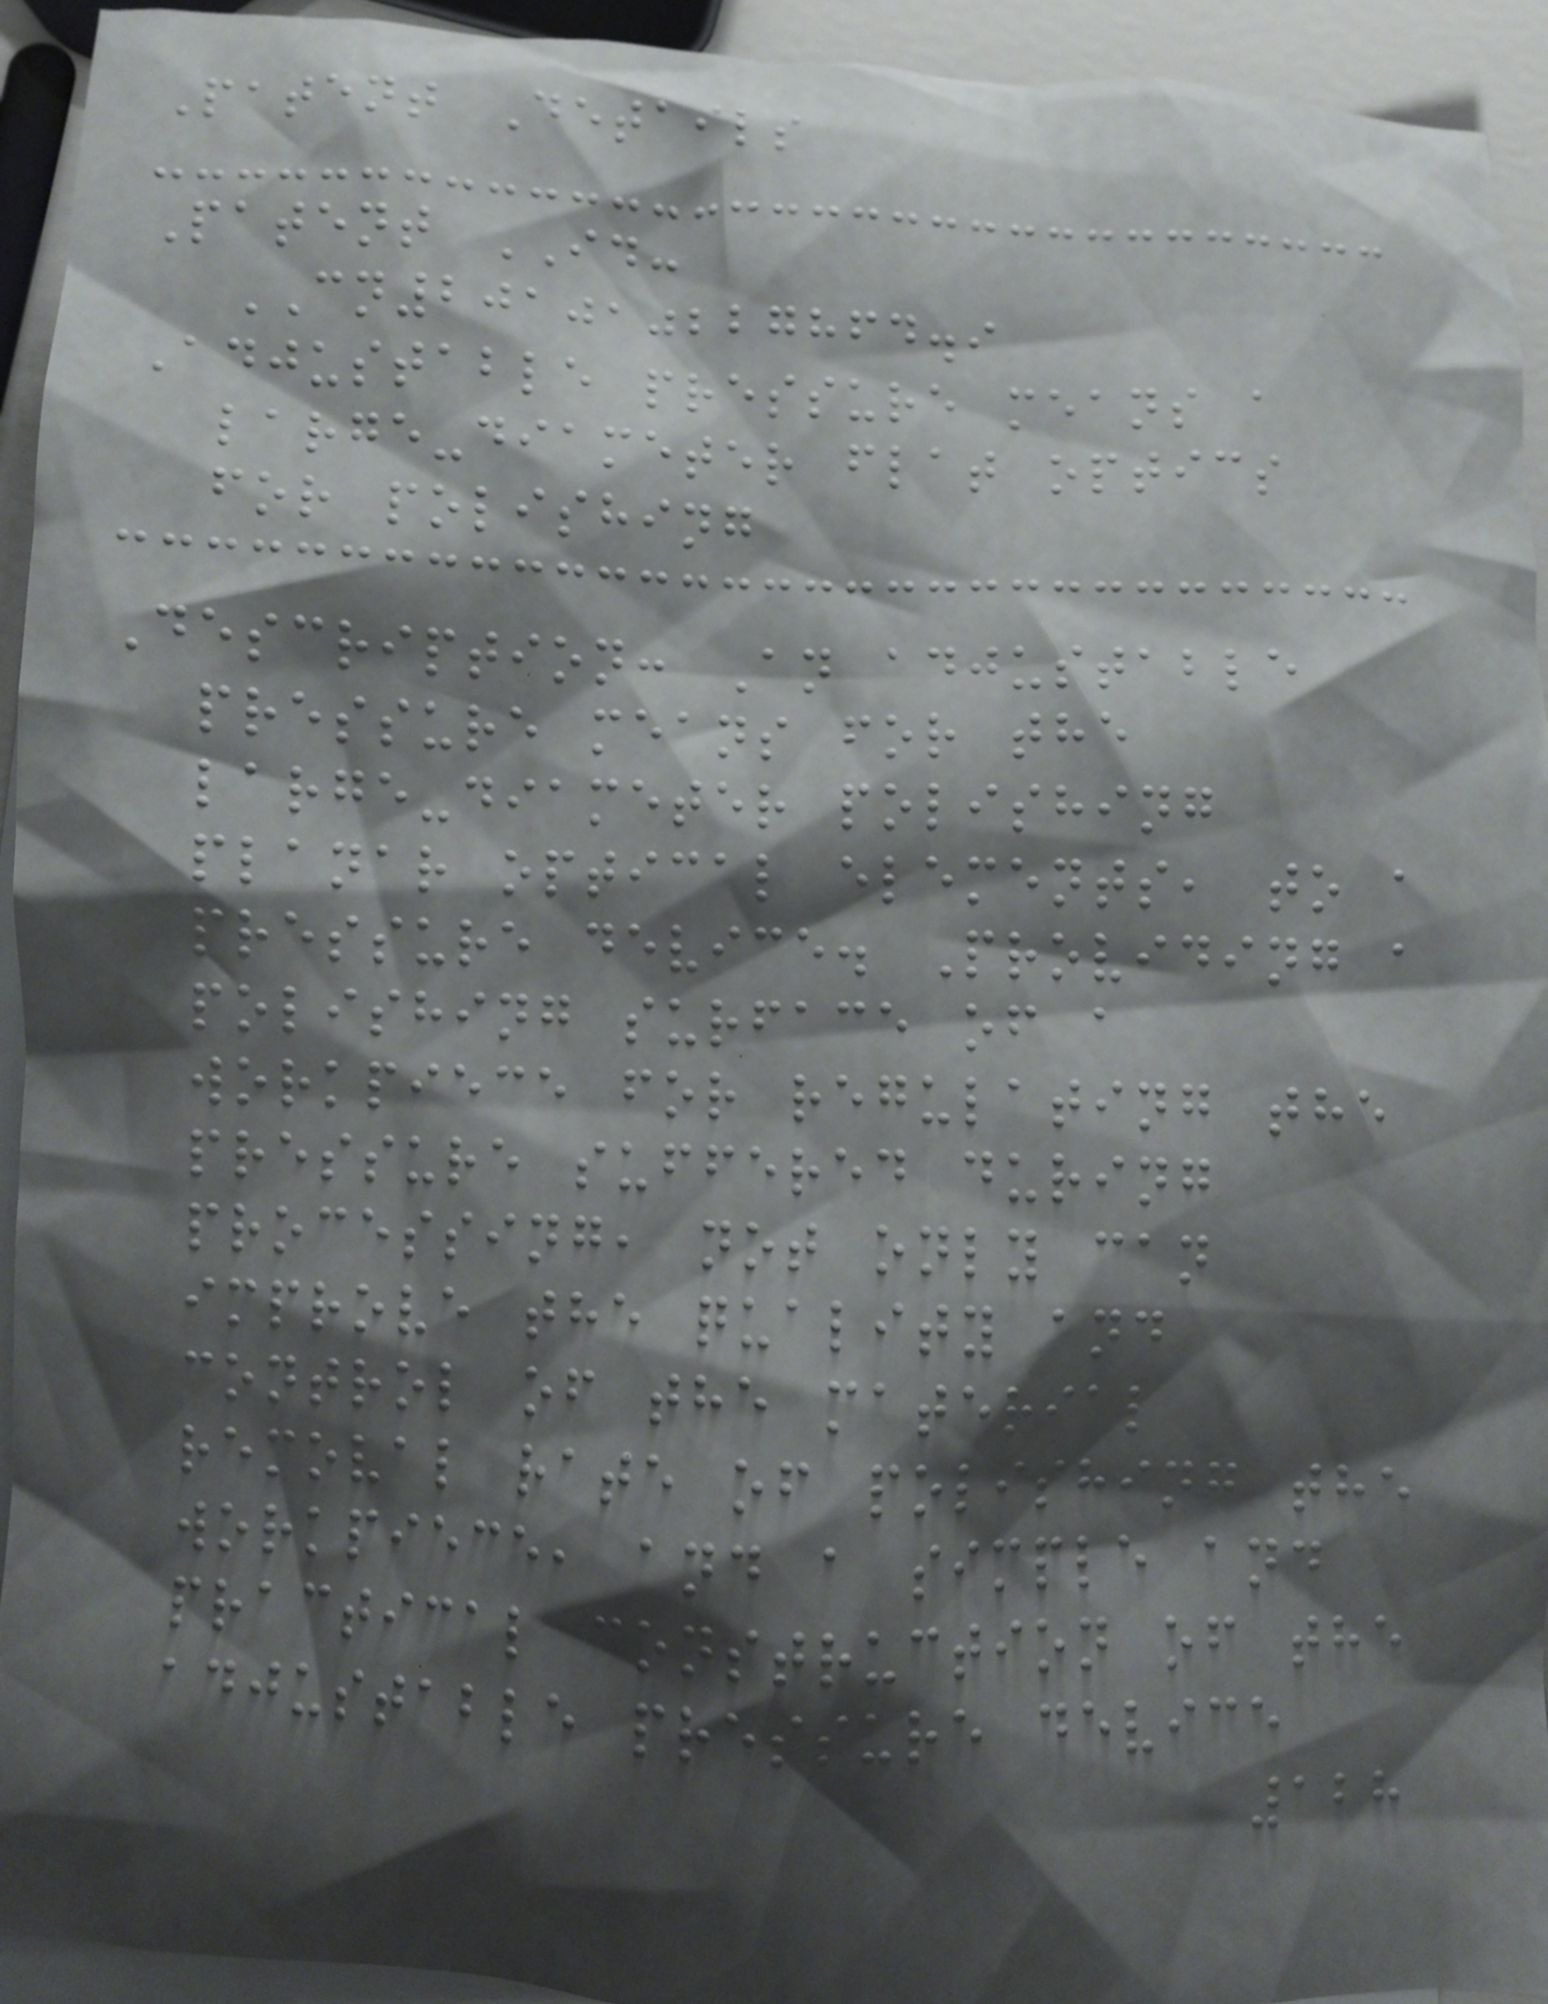Patent Details
Patent ID:
CN201010227864.9
Adjustable pressure means a
large-diameter flat optics
for polishing
Description: An adjustable
pressure means for the
large-diameter polishing
planar optical elements, to a
pressure device. Providing a
polishing surface of a
workpiece for regulating the
pressure suffered during
processing, not only can
improve the quality and
control of the material
removal rate of polishing the
workpiece, and a simple and
practical construction of the
adjustable pressure device
128
